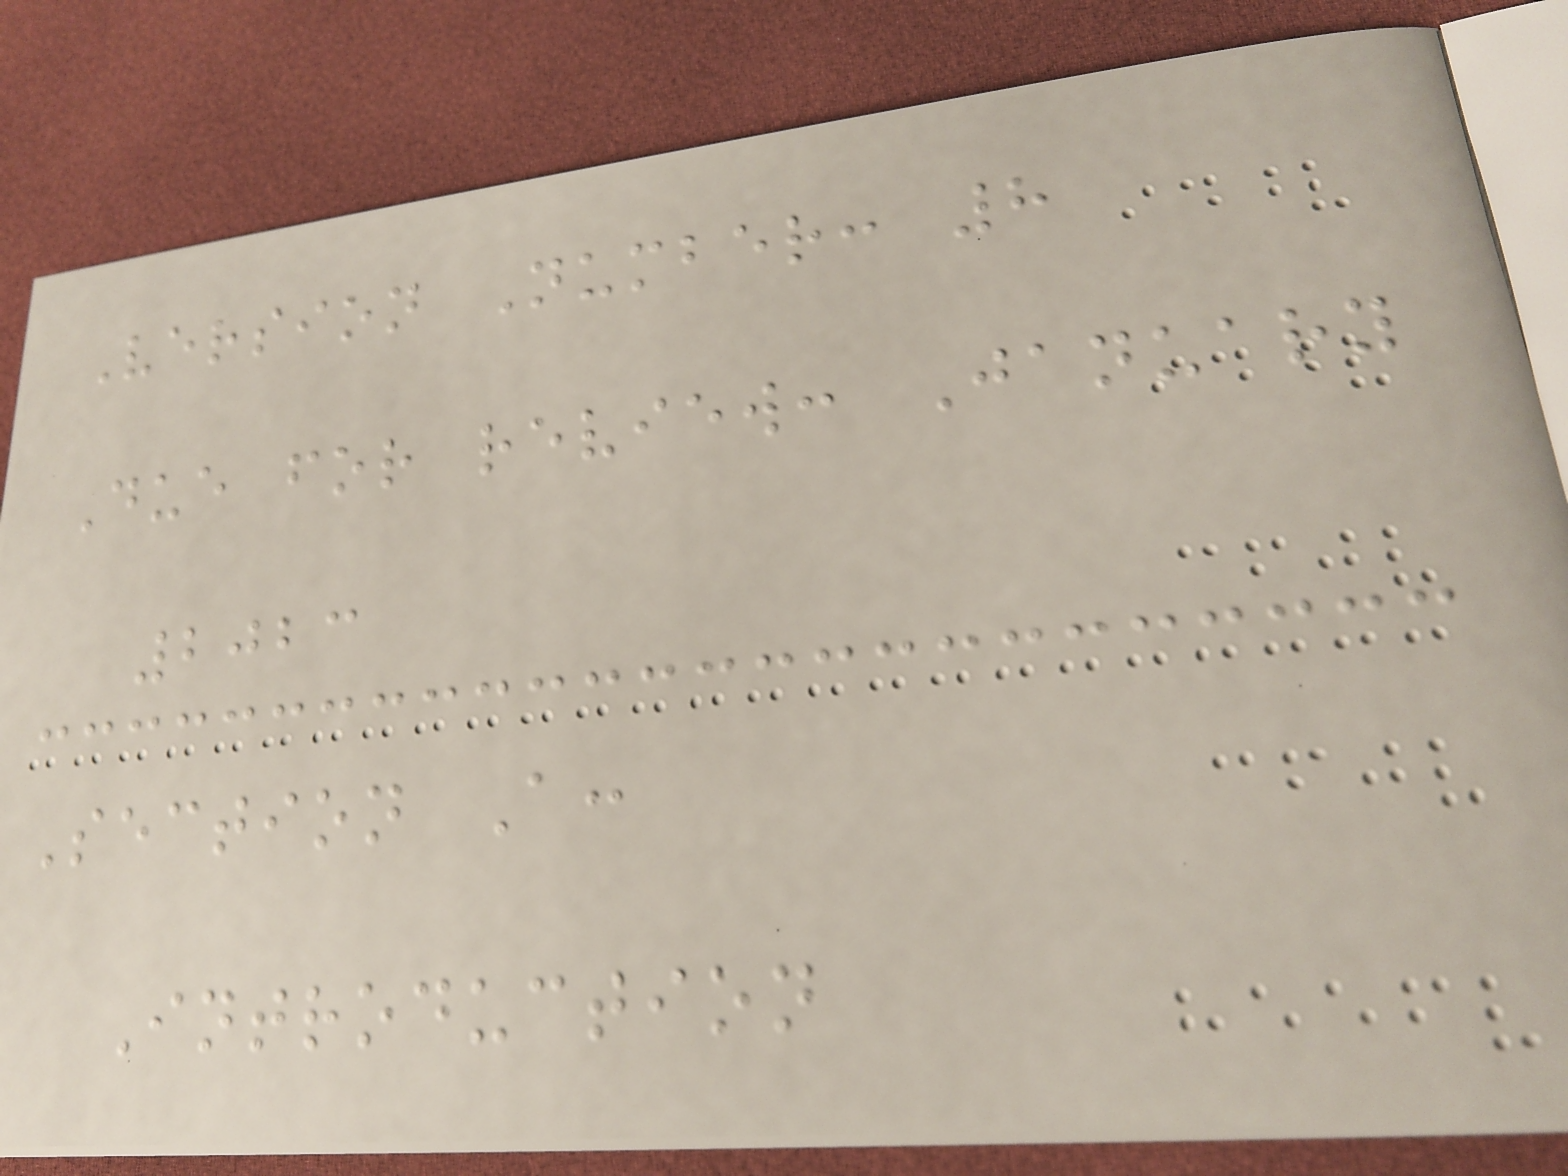Version Number: 8
Due for review: January
2023
Section A:
Introduction
